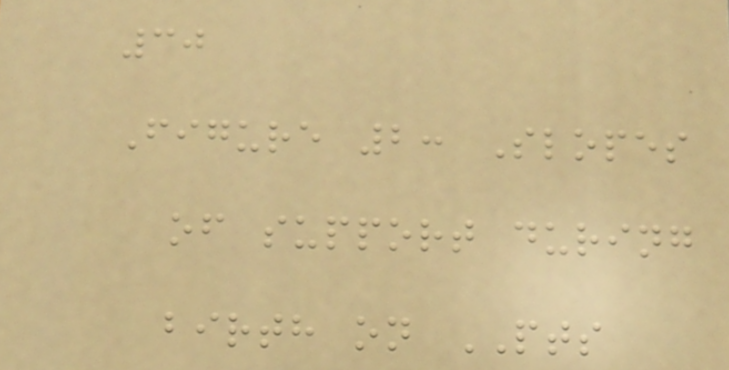30
Figure 2: Slopes
of support during
birth on PTS
